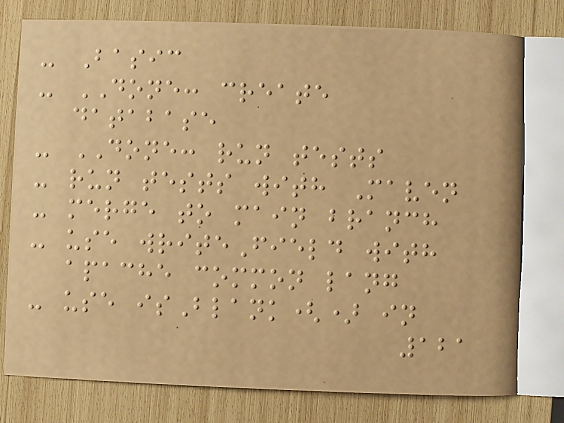- Basic
- DONE: create
database
- DONE: run tests
- run tests with Maven
- merge to main branch
- use writeField with
apache common lang
- use isBlank() in
121
